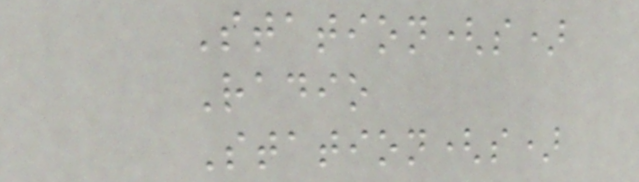Station(s)
Radio
Station(s)
